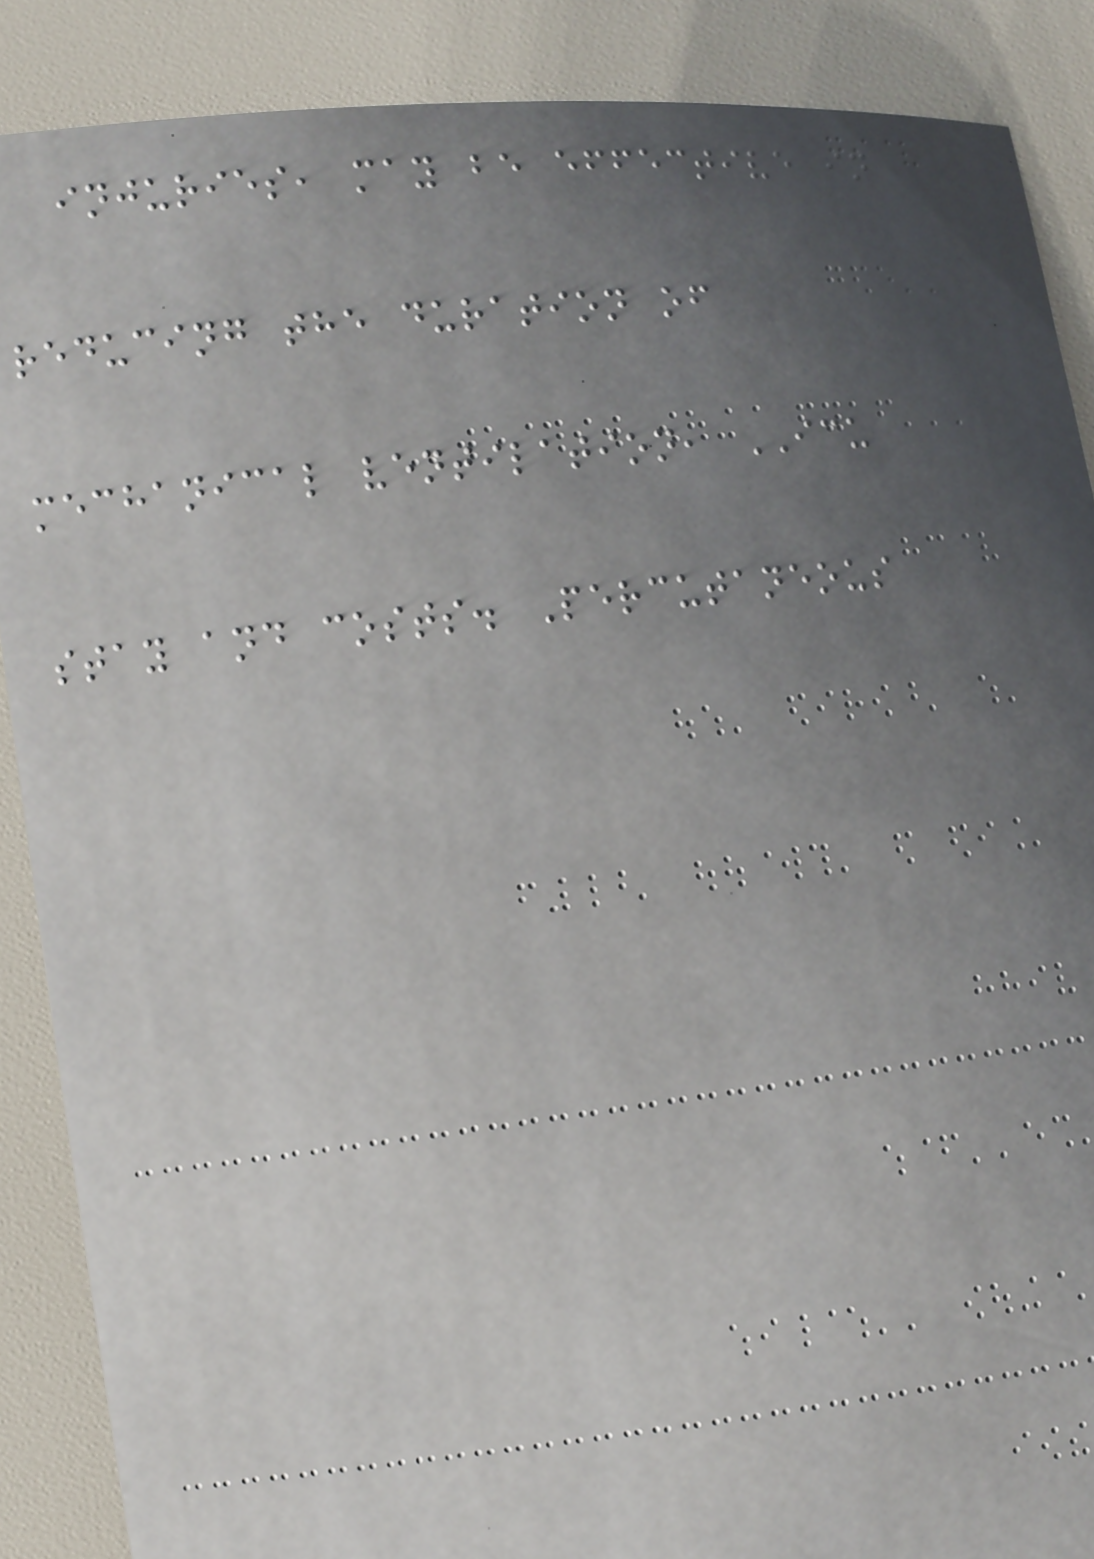injuries, may be effective in
reducing the duration of
mechanical ventilation, ICU
stay and costs. Percutaneous
